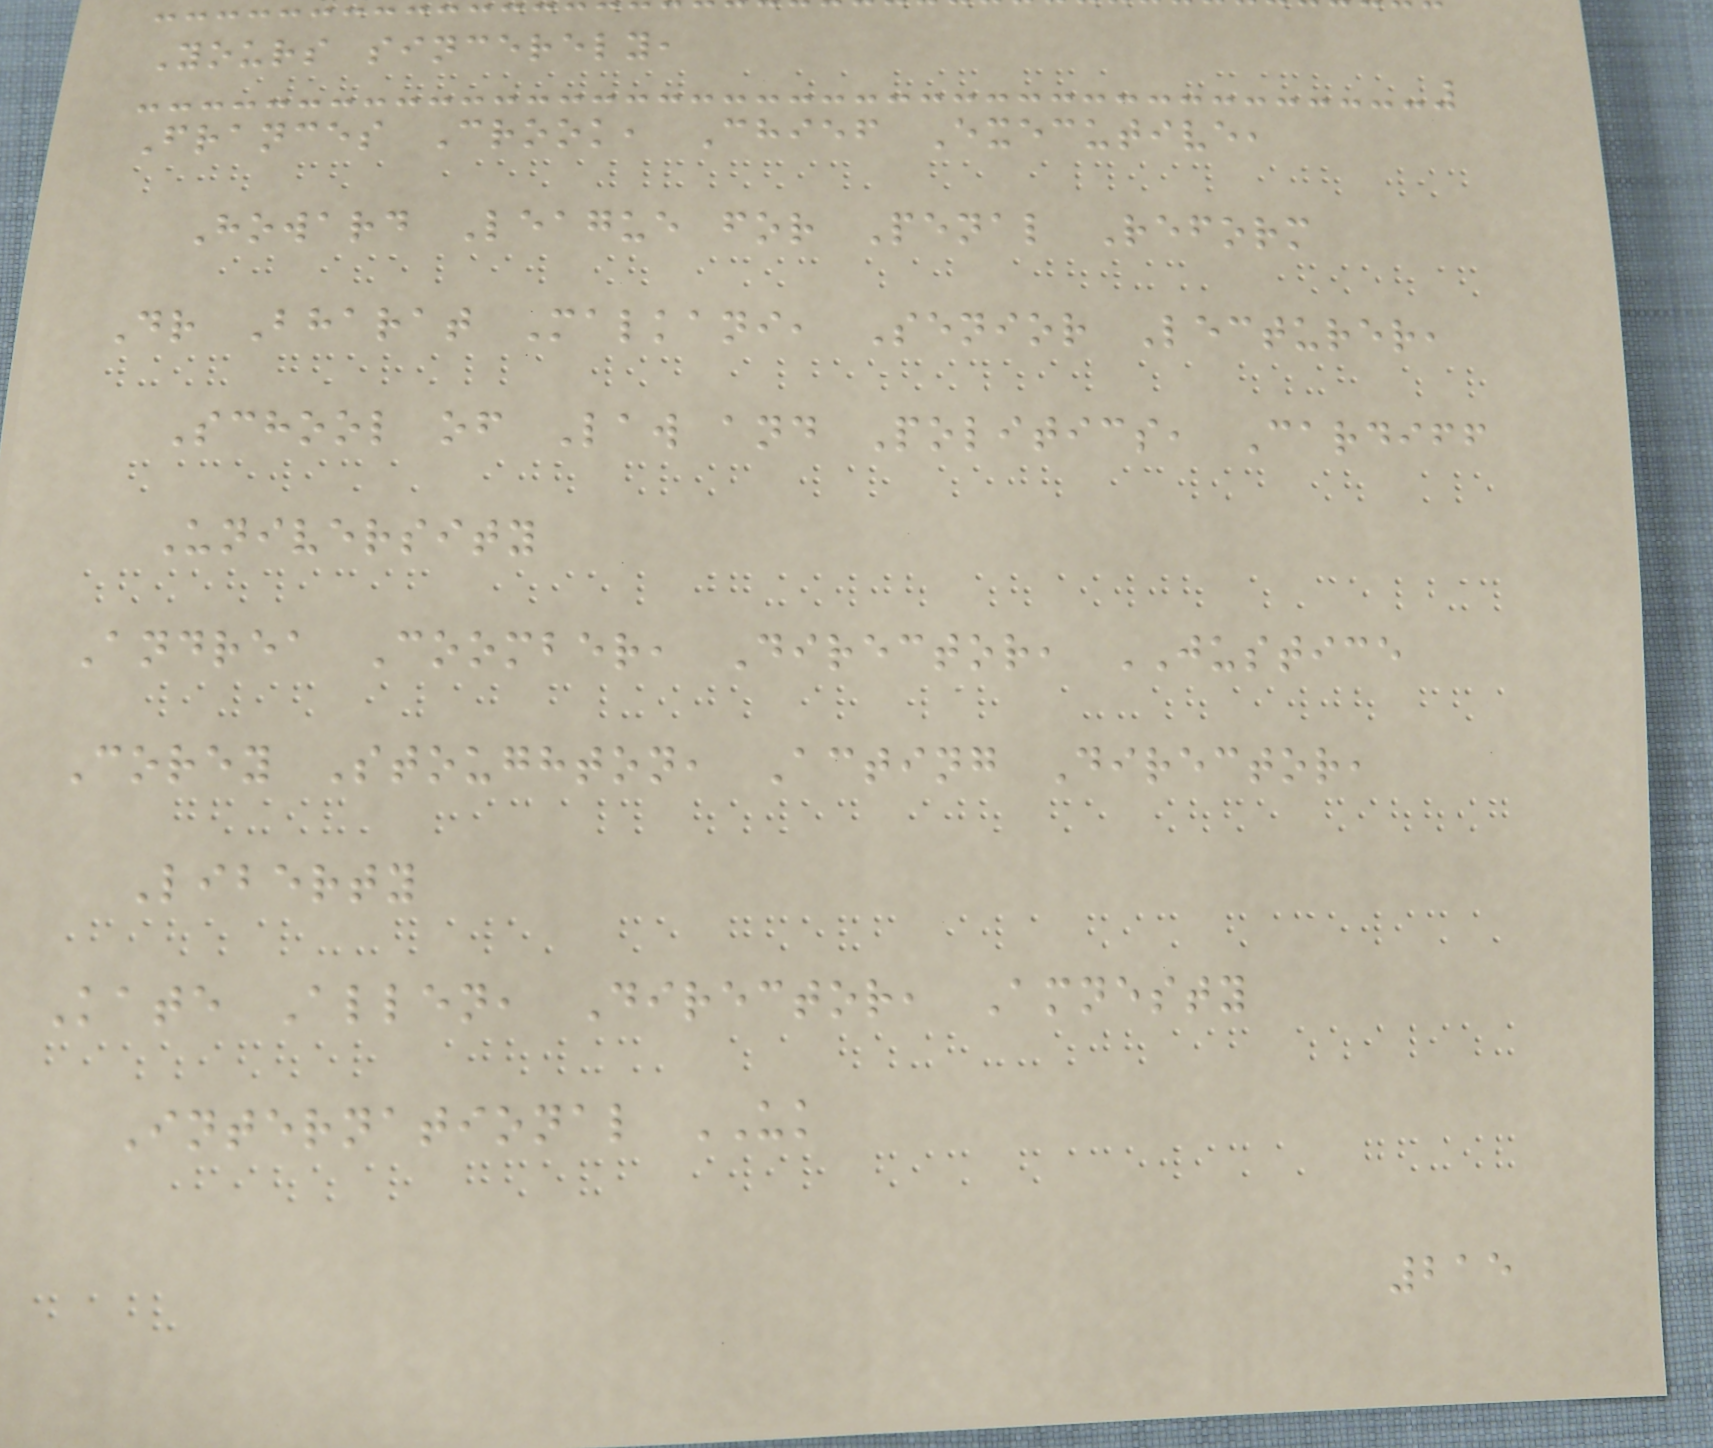Yours sincerely,
Frances Crook, Chief Executive,
Howard League for Penal Reform
Dr Bharat Malkani, Senior Lecturer,
School of Law and Politics, Cardiff
University
Andrea Coomber, Director, JUSTICE
Corey Stoughton, Acting Director,
Liberty
Kate Allen, Director, Amnesty
International UK
215
